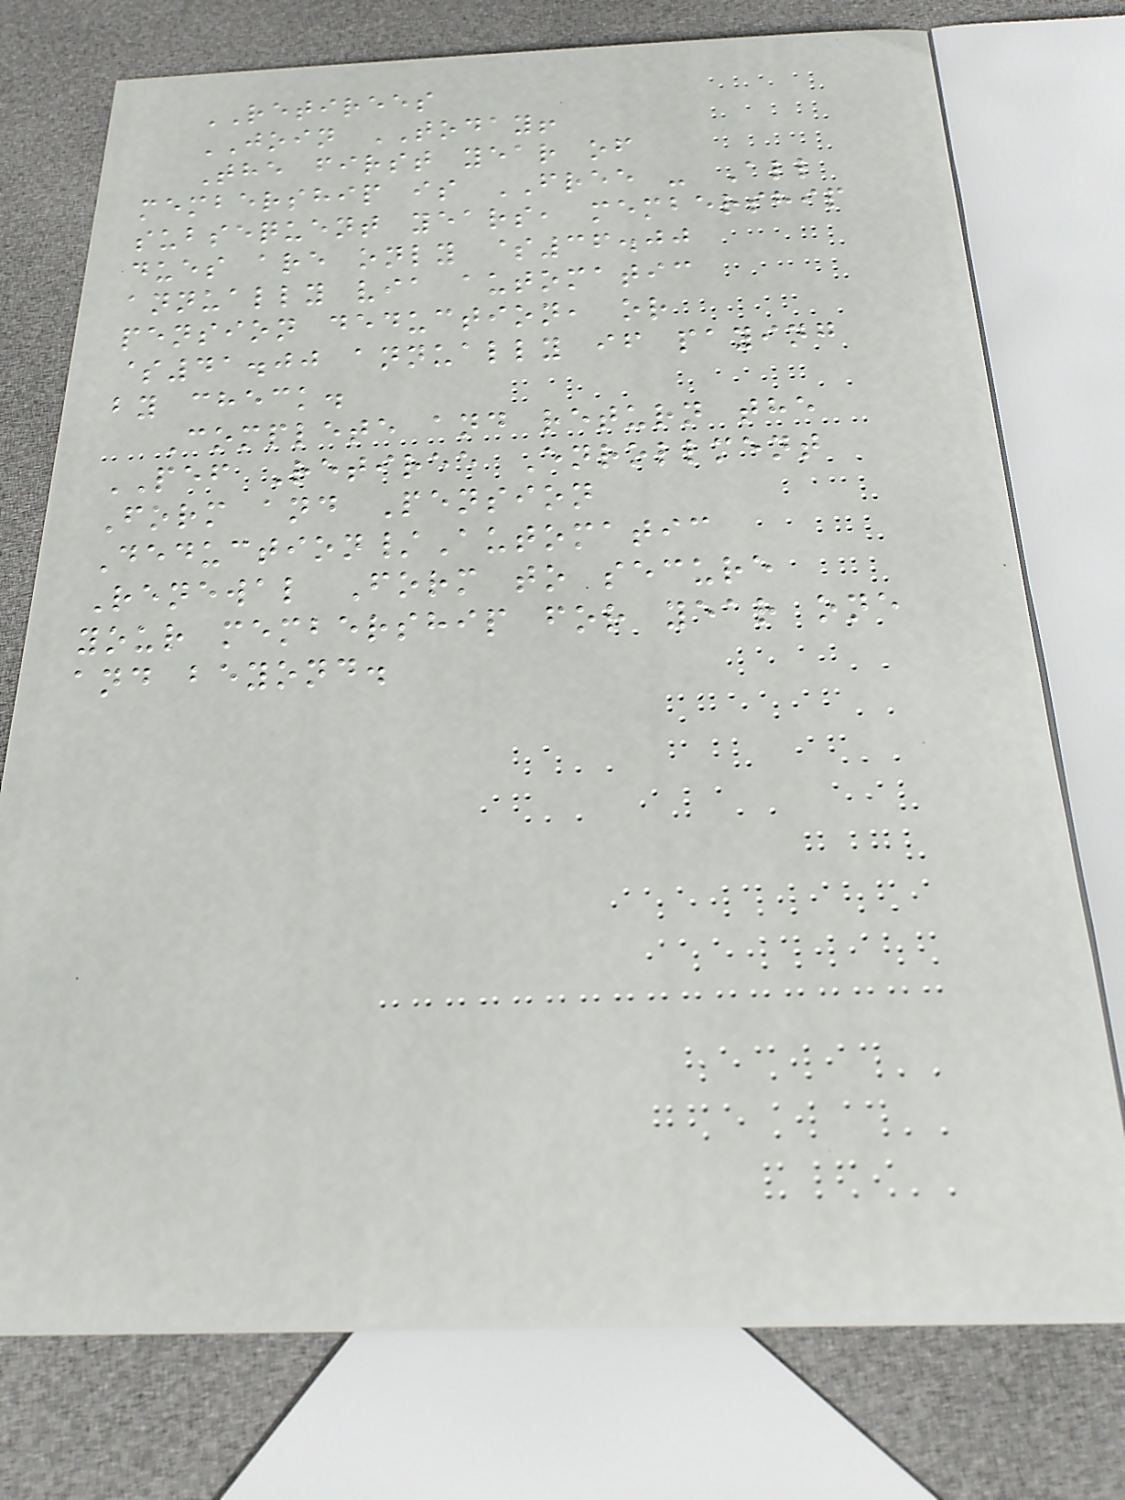RETIREES
JOIN TODAY!
The first year of
membership is FREE - All
subsequent years, membership
dues are only $36.00
annually via automatic
pension deduction, or
$41.00 annually if paying
by check.
Complete and return the
PEF Retiree Enrollment
Form and Pension
Deduction/Automatic
Renewal Form to secure
your membership for year one
and beyond.
